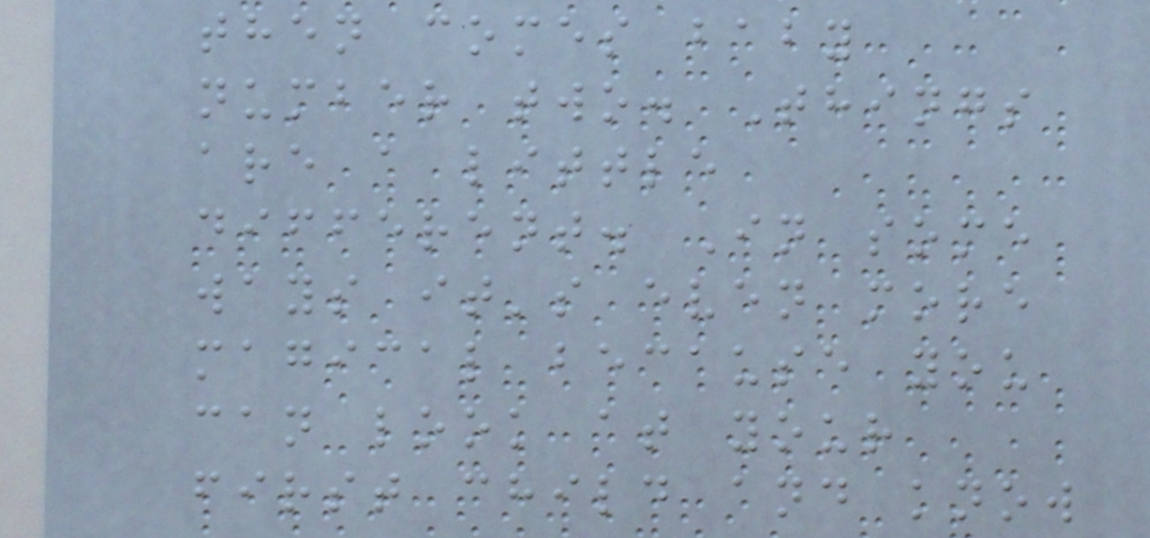then comes baby
number two. Things
are a little
different. In some
ways it's even more
magical because you
can look at your
first child and know
